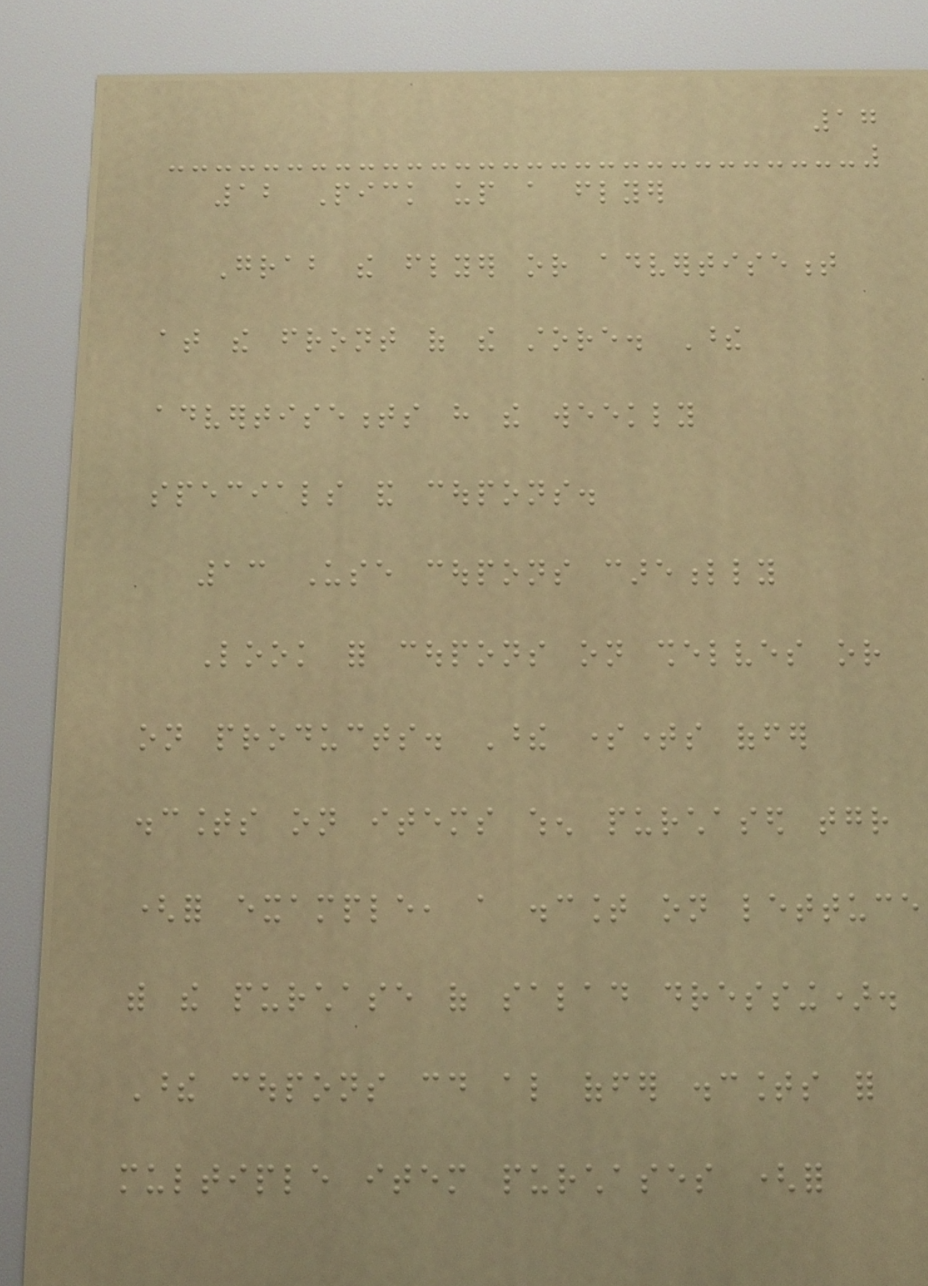17
12 Pick up a flyer
Grab the flyer or advertisement
at the front of the store. These
advertisements have the weekly
specials and coupons.
13 Use coupons carefully
Look for coupons on shelves or
on products. These sometimes offer
discounts on items when purchased together
(for example, a discount on lettuce
with the purchase of salad dressing).
These coupons could also offer discounts for
multiple item purchases (for
